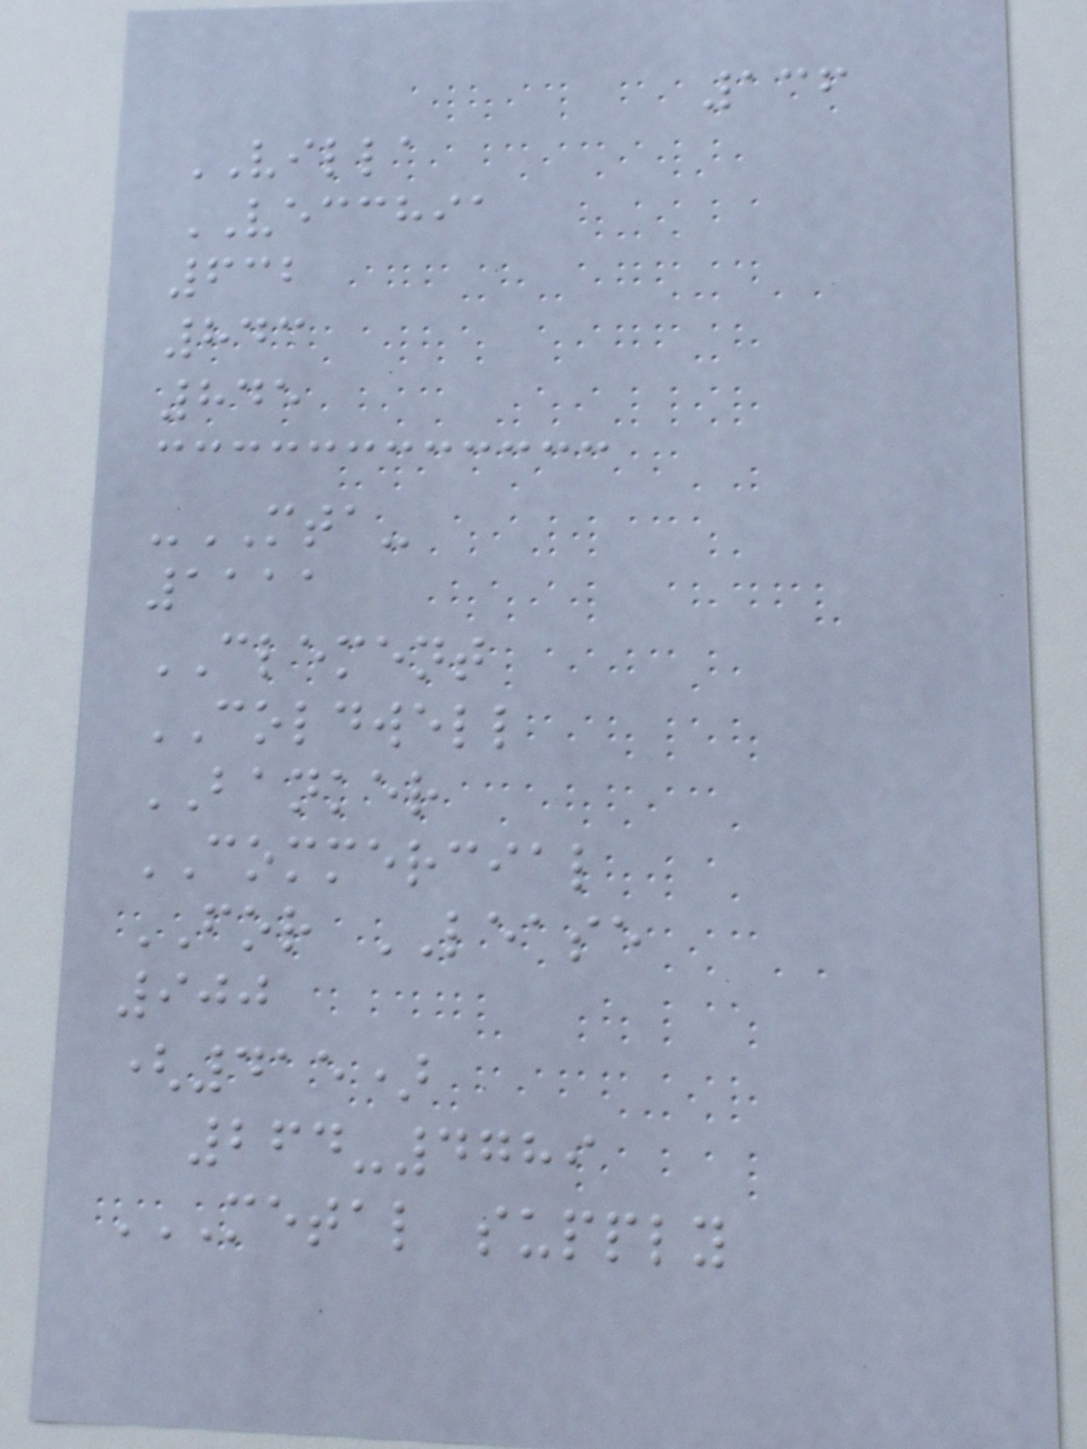136
VILLA
VECCHIA
632
843
845
-MTA-
1111
CLEMENT
COLDWELL
BANKER
COMMERCIAL
FOR LEASE
900
(415)
264-4789
METAL SUPPLY
